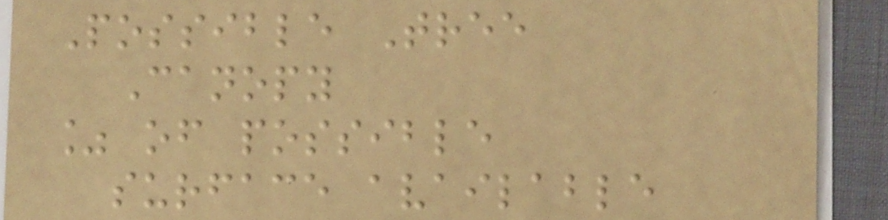Possible Tree
Canopy
% of possible
surface available
